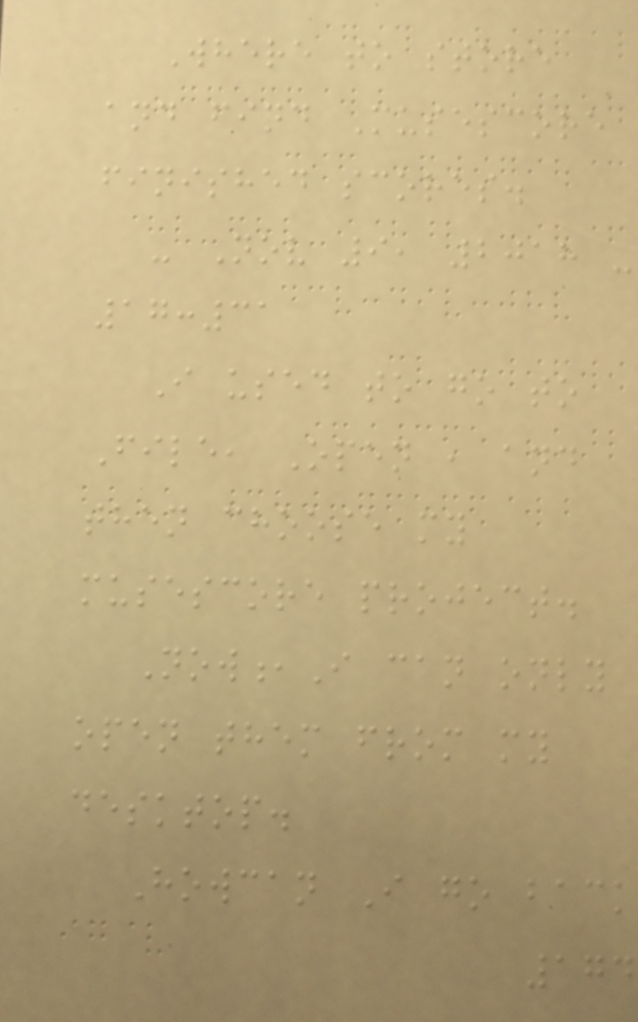Where to store
and find Musescore
finished scores.
- Nov 9, 2018 -
17:31
I used to go to
File, Open , and
then choose my
musescore project.
Now,I can only
open them from my
desktop.
Howcan I go back
174
